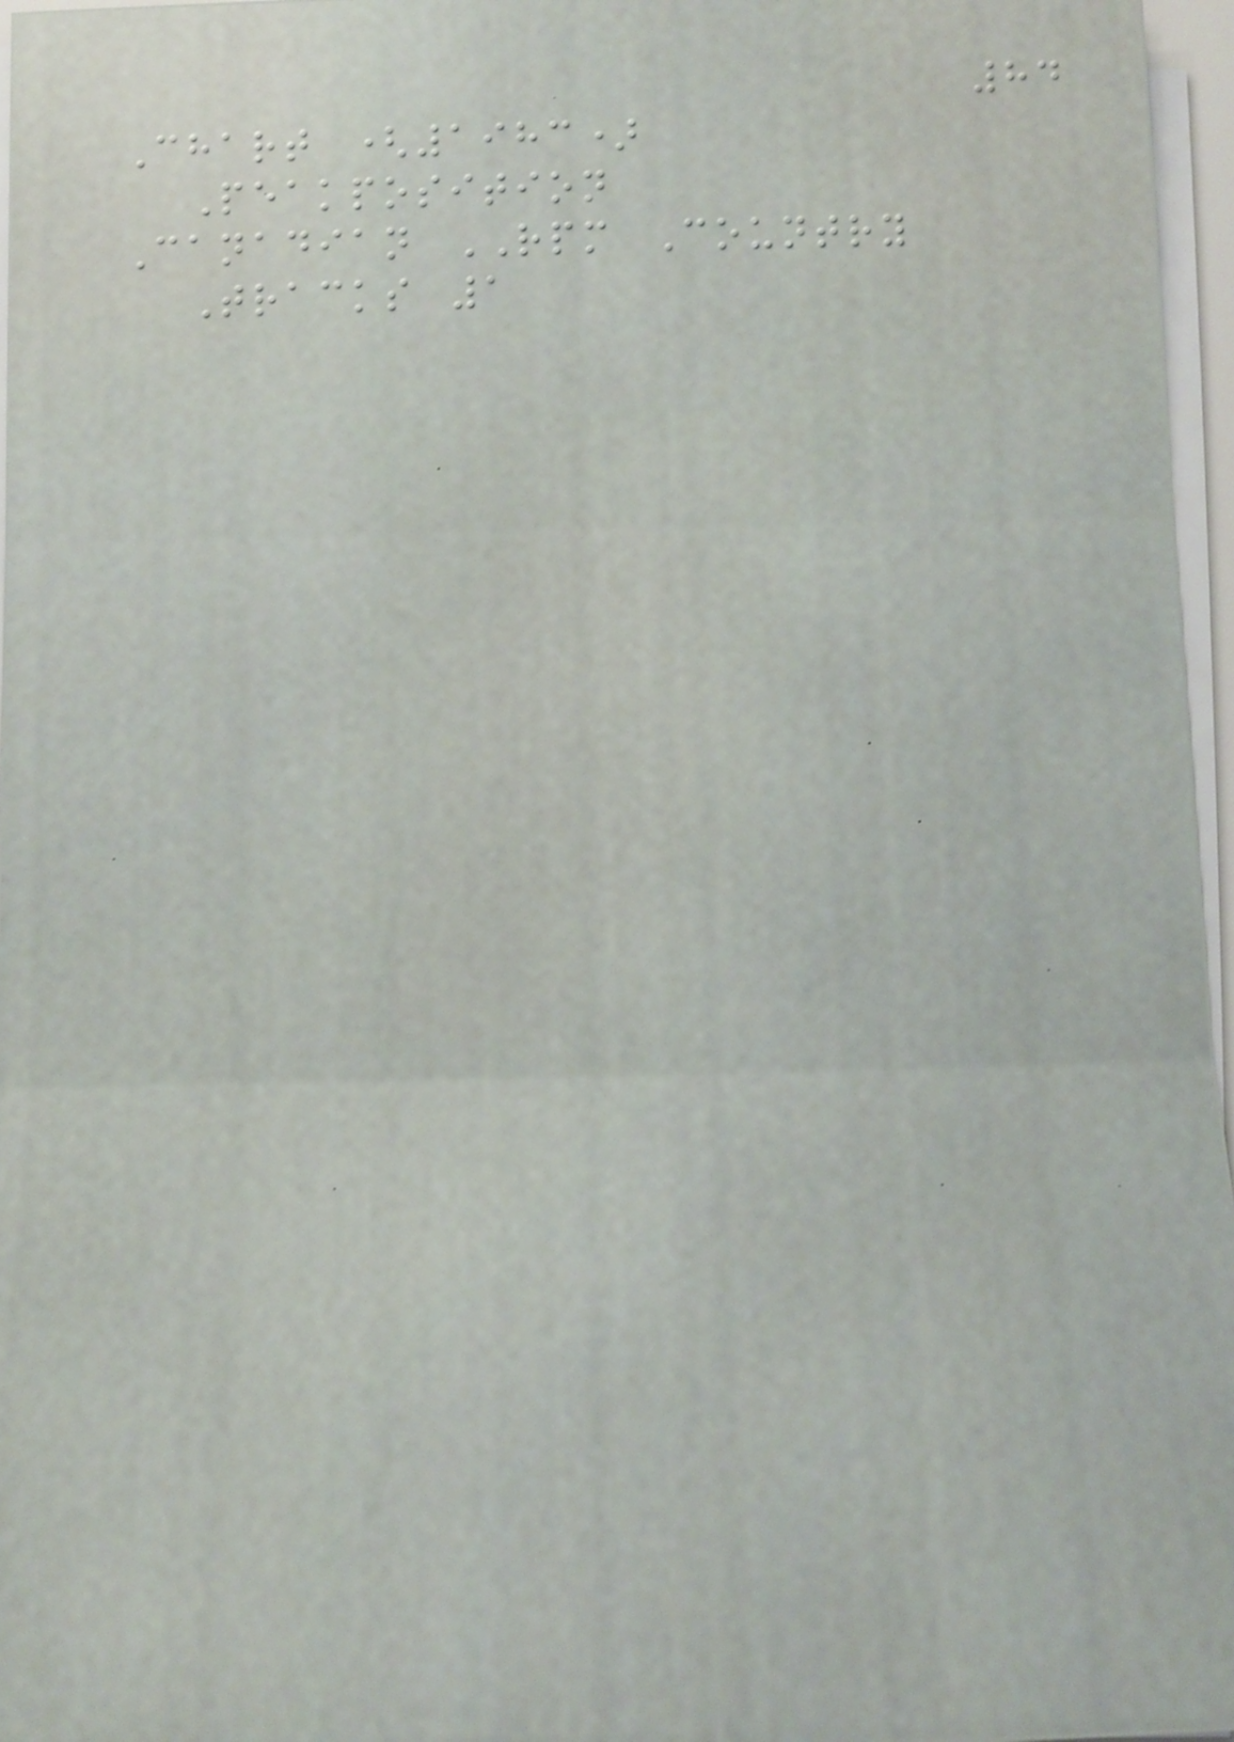84
Chart (1983)
Peakposition
Canadian RPM Country
Tracks 1
